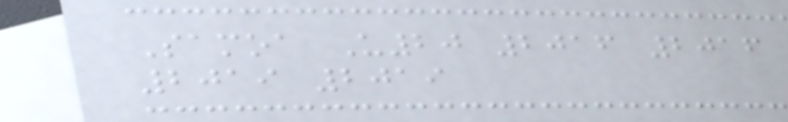Samoa U20 2016 2016
2019 2019
